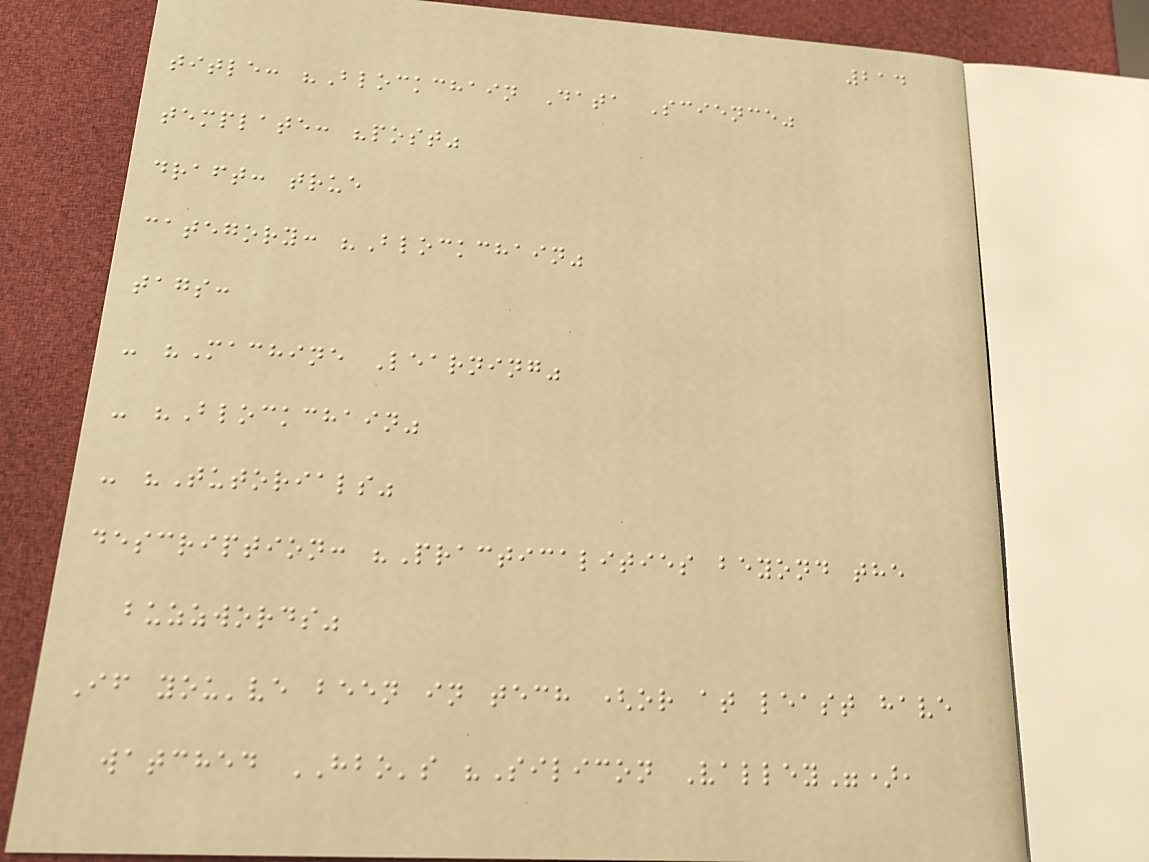214
title: "Blockchain Data Science"
template: "post"
draft: true
category: "Blockchain"
tags:
- "Machine Learning"
- "Blockchain"
- "Tutorials"
description: "Practicalities beyond the
buzzwords"
If you've been in tech (or at least have
watched HBO's "Silicon Valley"),
